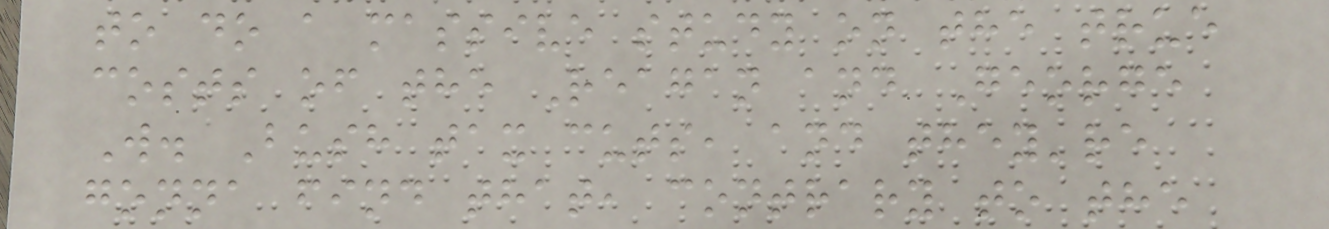to do a massive study on the true
costs of the Reagan and George
W. Bush tax cuts, and they're
gonna find that, contrary to the
